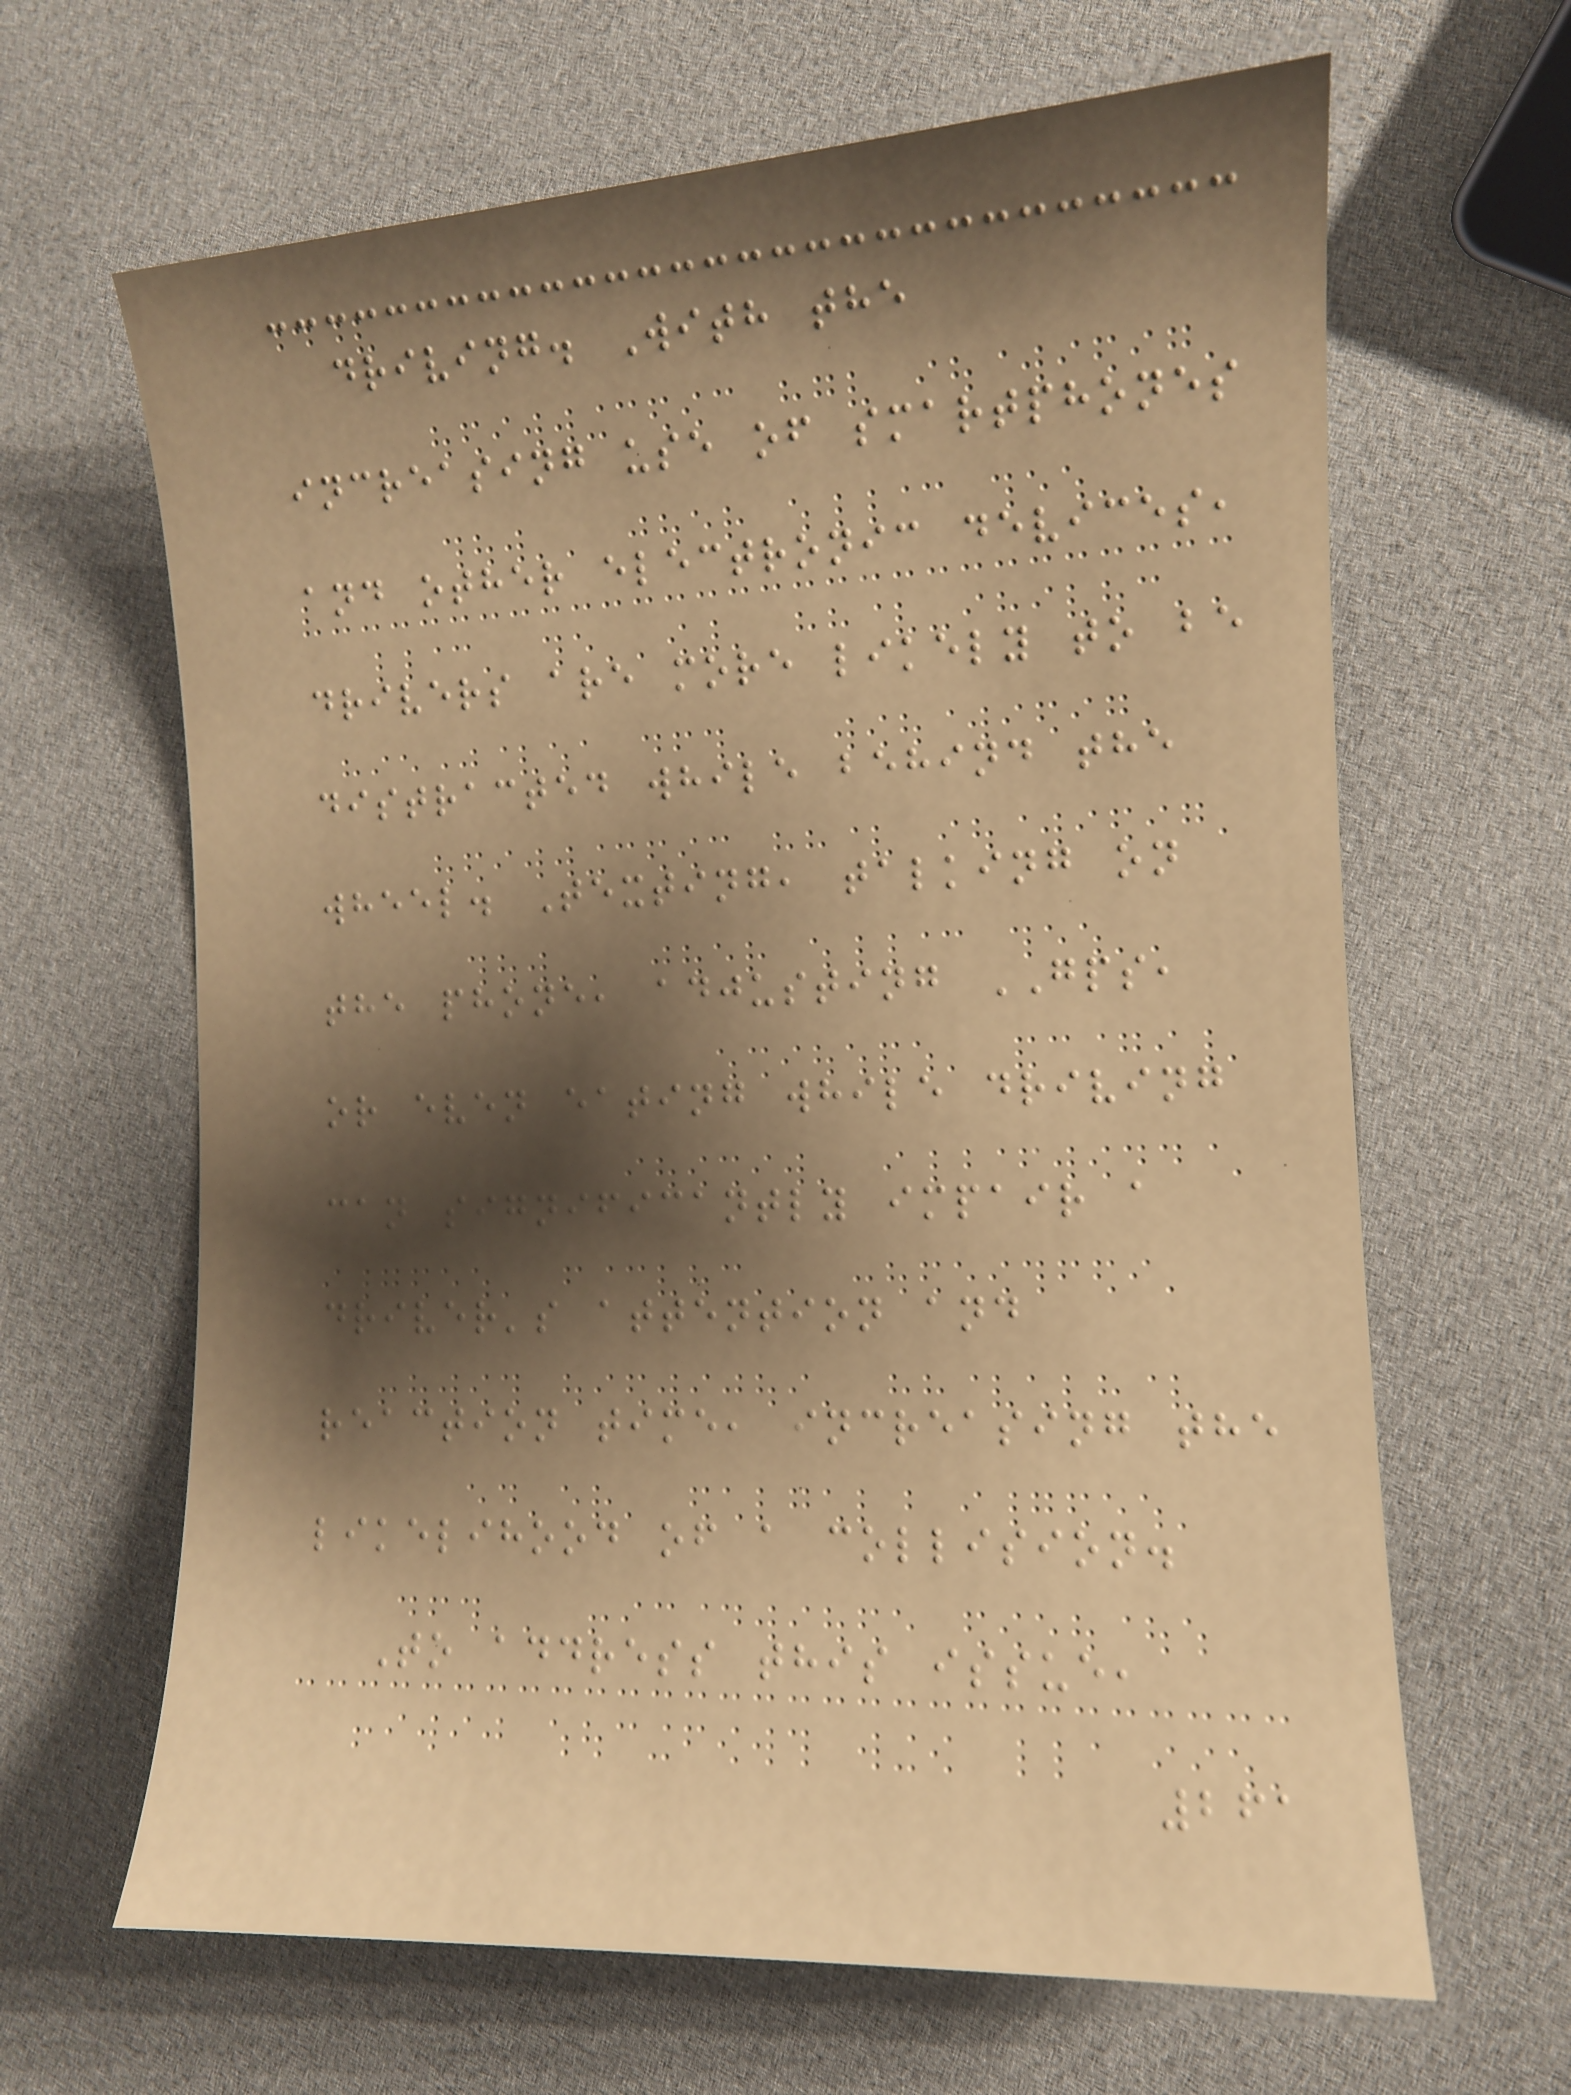driving. With the
increasing use of smartphones
and other electronic devices,
drivers are more likely to be
distracted while behind the
wheel. Texting, talking on
the phone, adjusting GPS,
or even eating while driving
can significantly impair a
driver's attention and
reaction time, increasing the
likelihood of a collision.
To address this issue,
261
